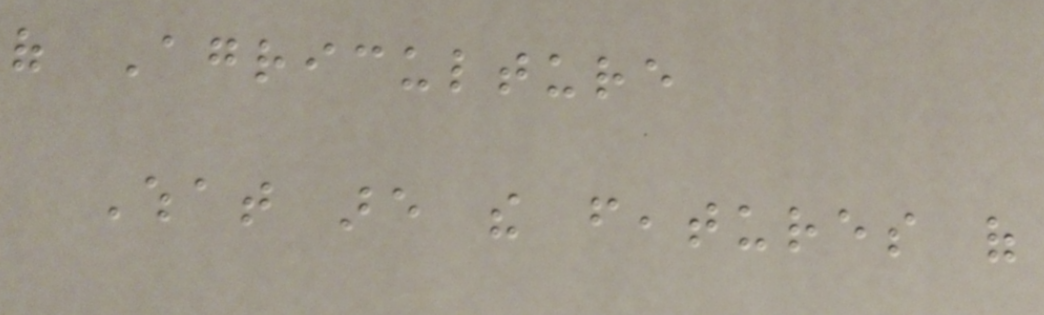of Agriculture
What are the features of
